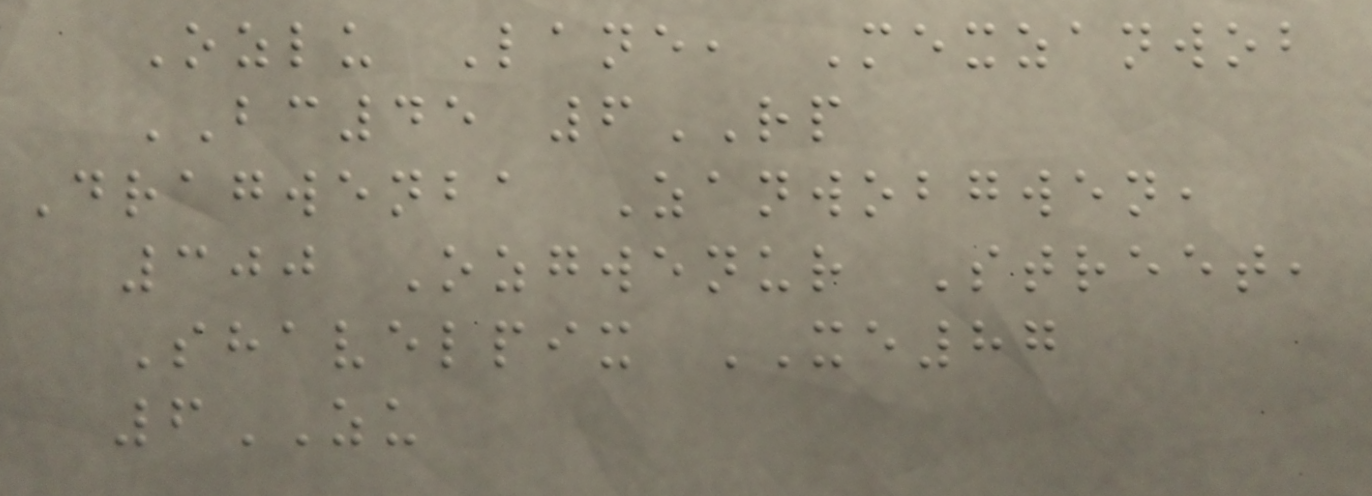Ozlu Lane, Mexzanwob
BC45 6RP
Dragwenba Zanwobgwen,
300 Ozgwenur Street,
Shavelpix XE87
6ZU
